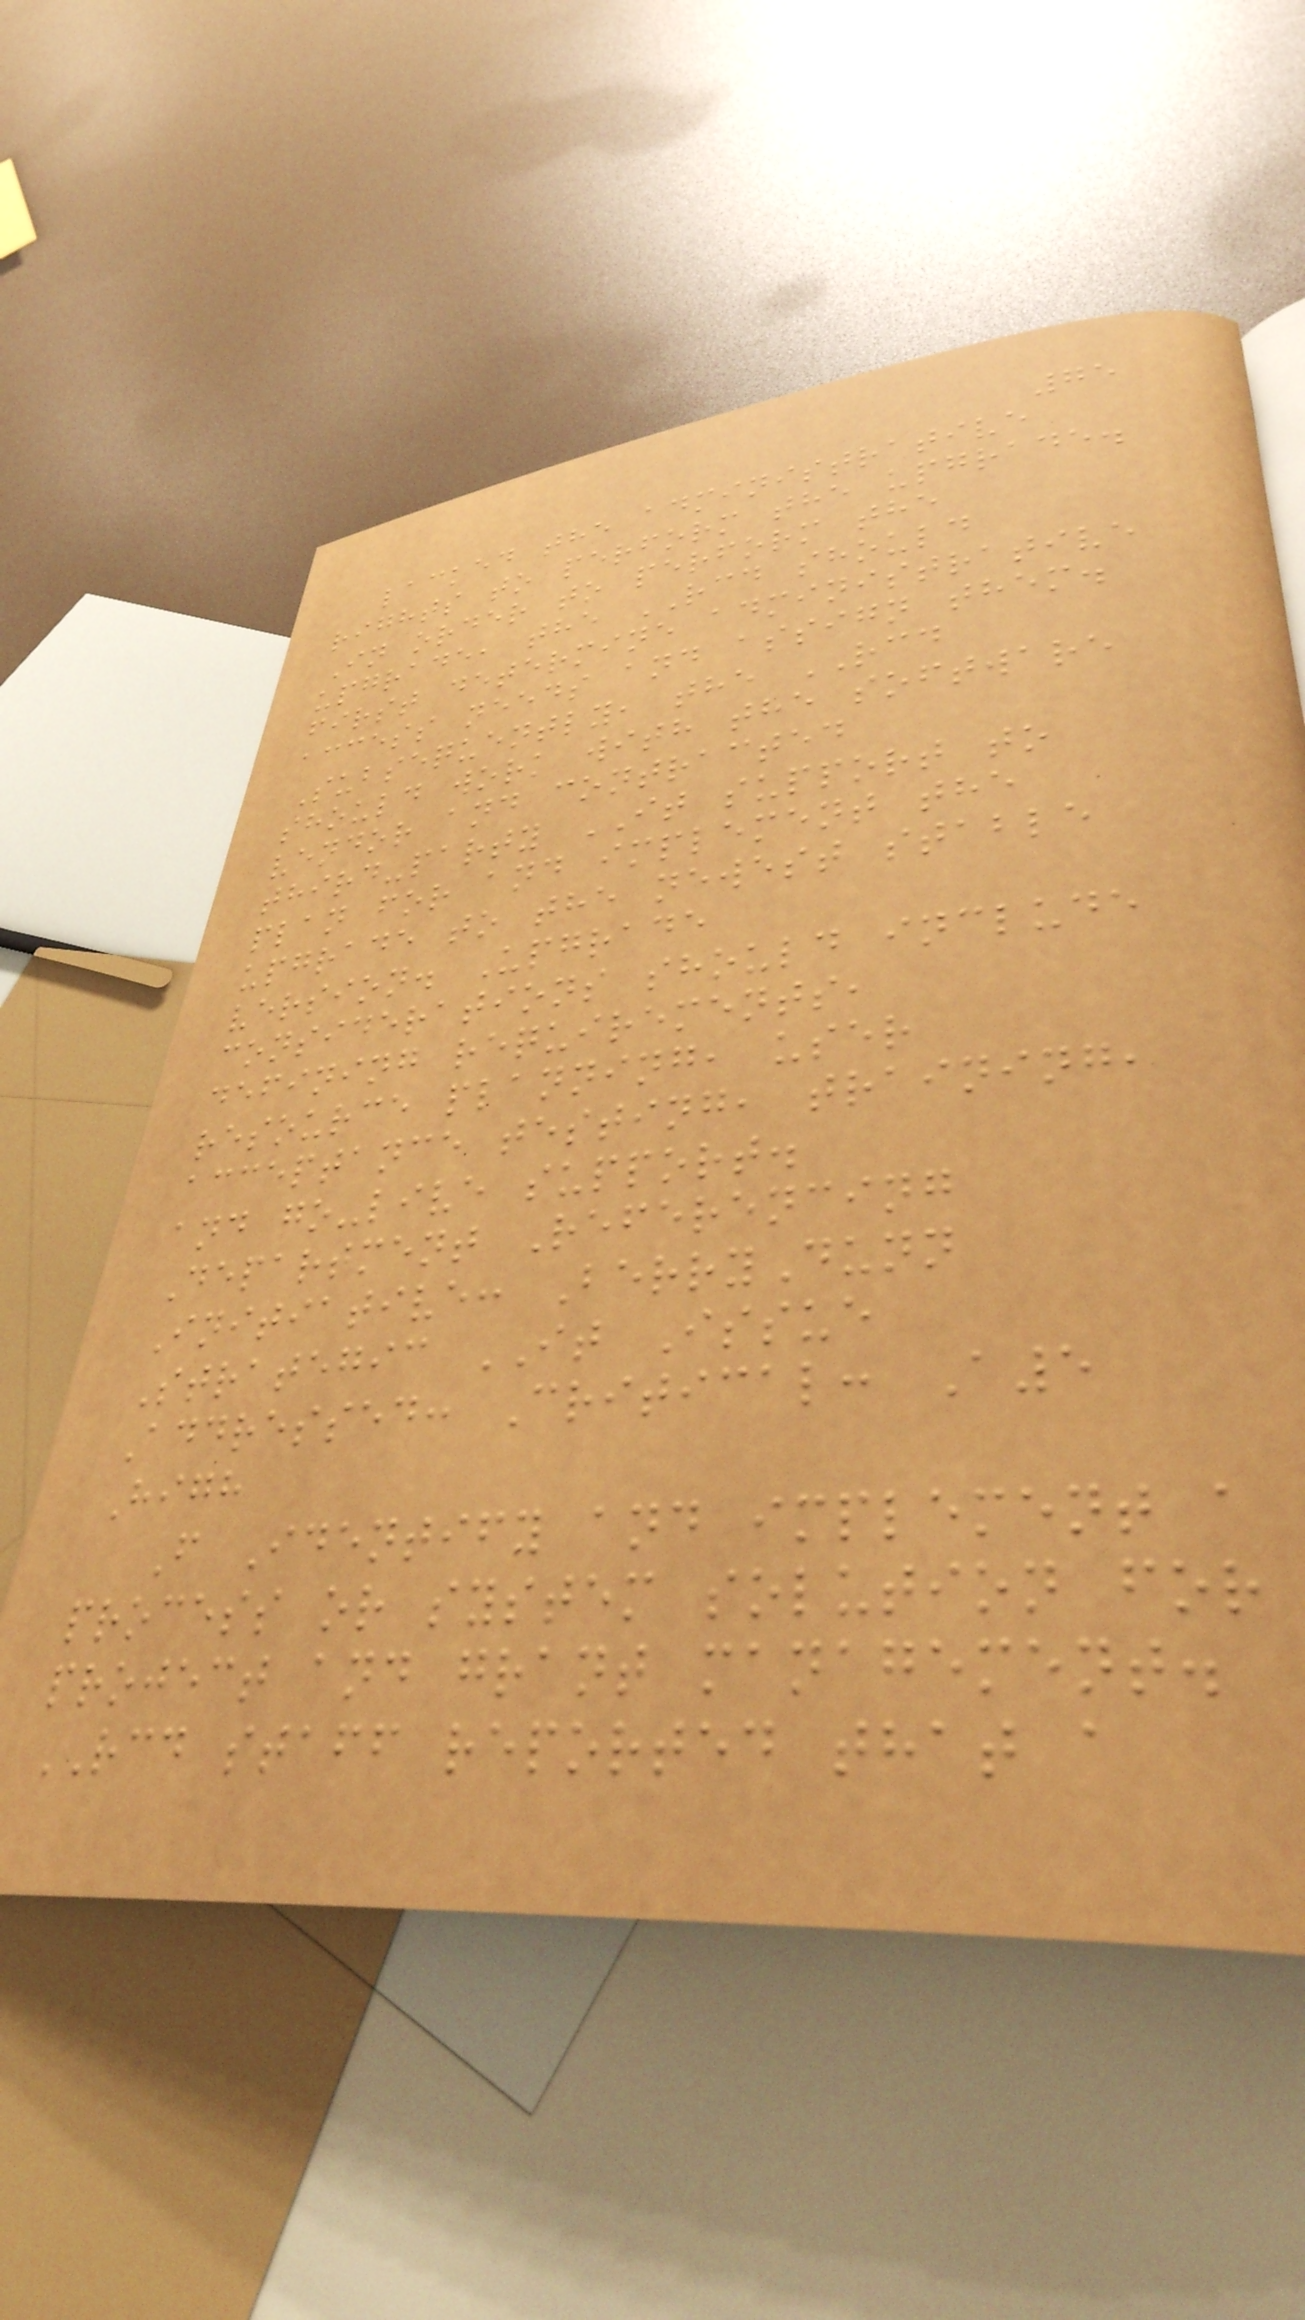75
lacked the administrative
rights to perform the upgrade.
In order to perform the
upgrade, the RCD should
first determine administrative
access needs and assign them.
Subsequently, the RCD
should work with the software
vendor and contracted
third-party IT support to
plan for and implement the
upgrade to the newest stable
version. Upgrade
considerations should include
defining requirements,
resource planning, user
acceptance testing, training,
and go-live support.
Department Referencing
Initiative: BerryDunn
Strategic IT Issue
Addressed: Critical: A5
High
F Identify and implement a
process or system solution for
project and grant management.
RCD staff reported that a
